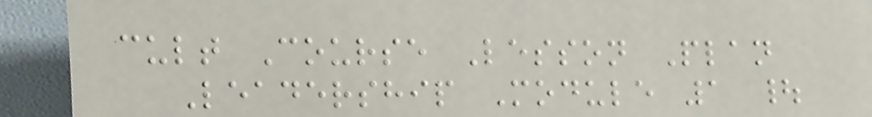cult Course Lesson Plan
Leadership Module 1 |
